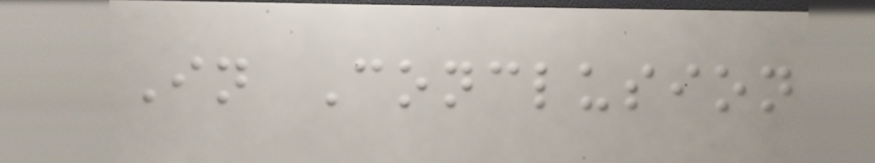In Conclusion
